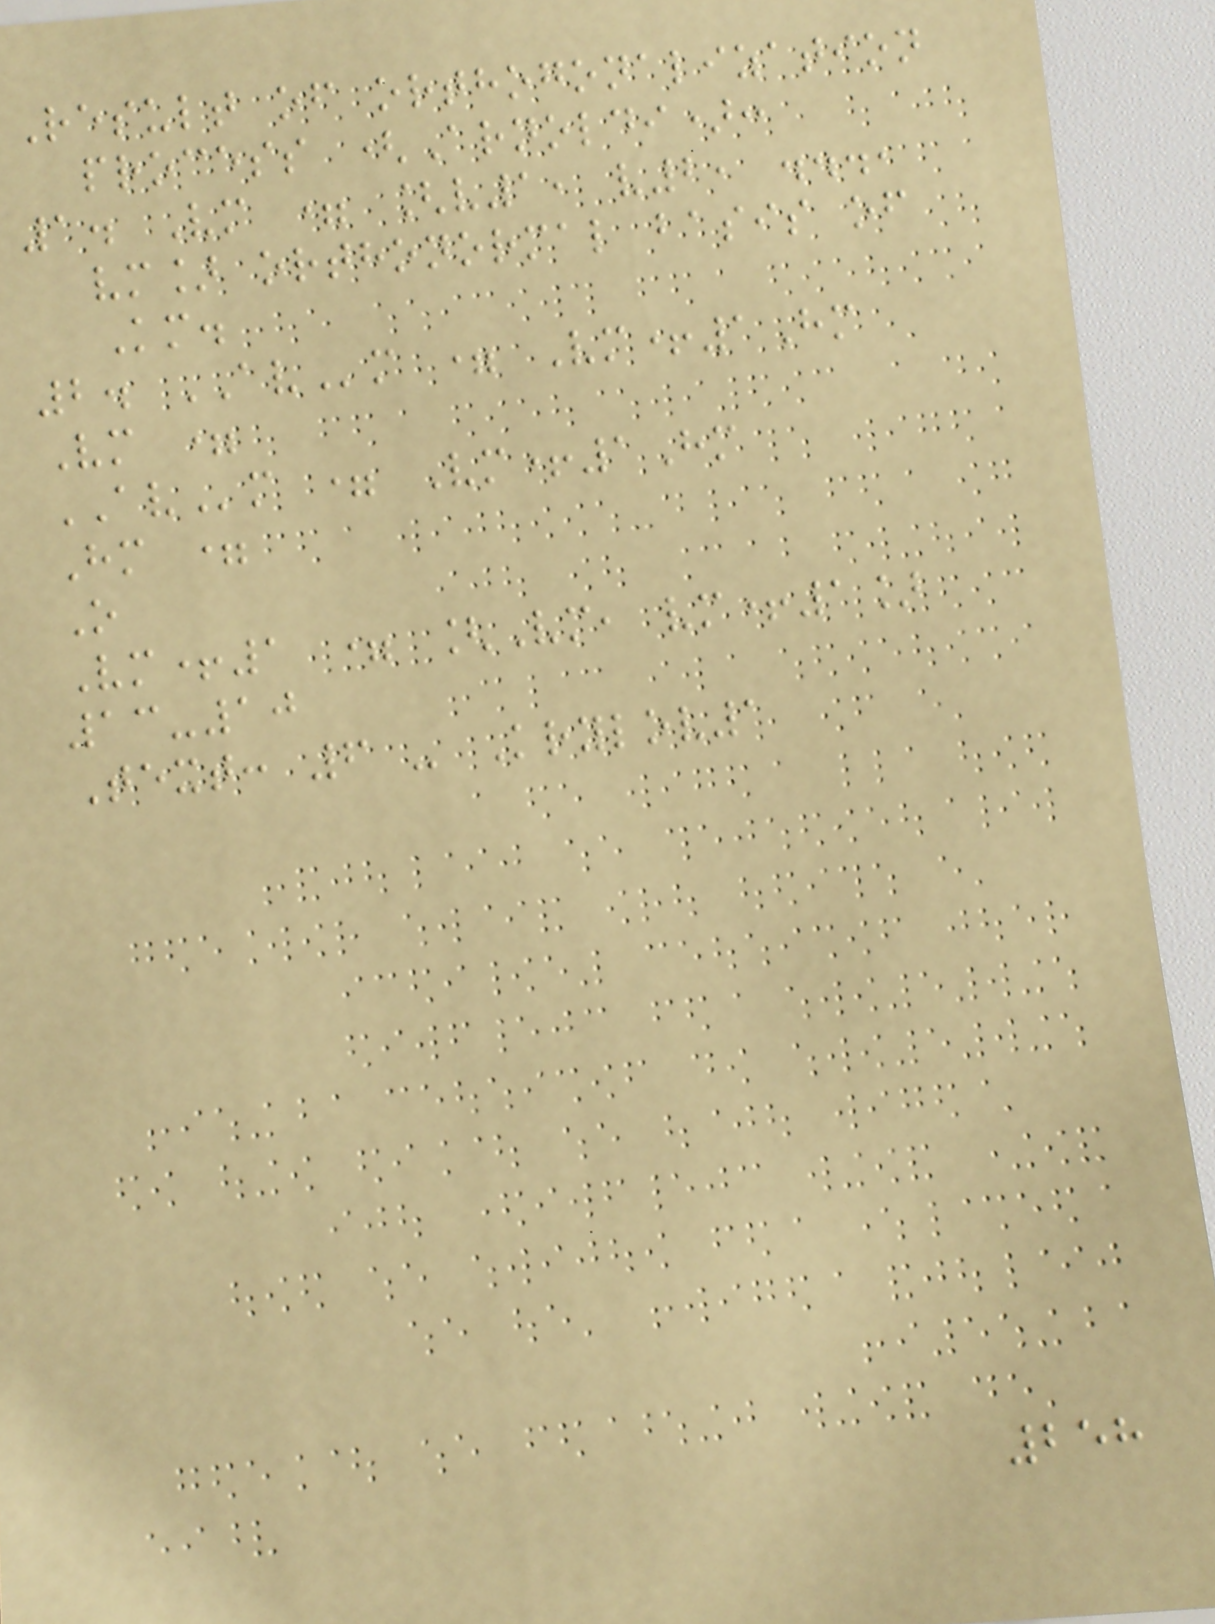Result of orthogonalization
process (Arnoldi):
1. Vm = [v1, v2, ...,
vm] orthonormal basis of
Km.
2. AVm = Vm+1Hm
Vm =
AVm = Vm+1Hm
Hm =
O
Vm+1 = [Vm, vm+1]
13-10
Text: 6 - Krylov1
258
